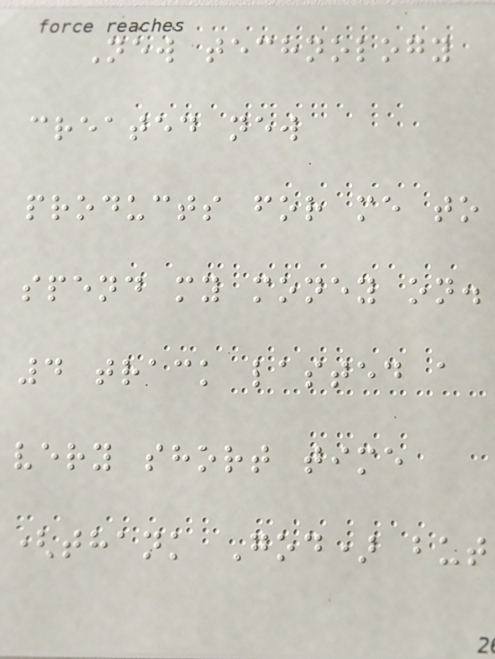New technology
created new
products for me to
spend my money on.
4 track lasted a
very short time
(thank God) but
